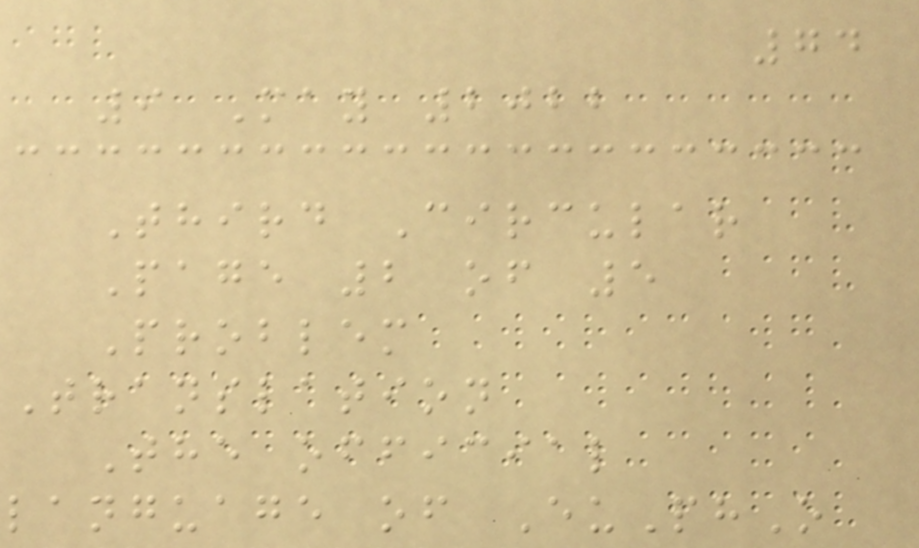74
9 May 2022
Third Circular
Page 2 of 5
Problem
Translation
The official
language of EuPhO
